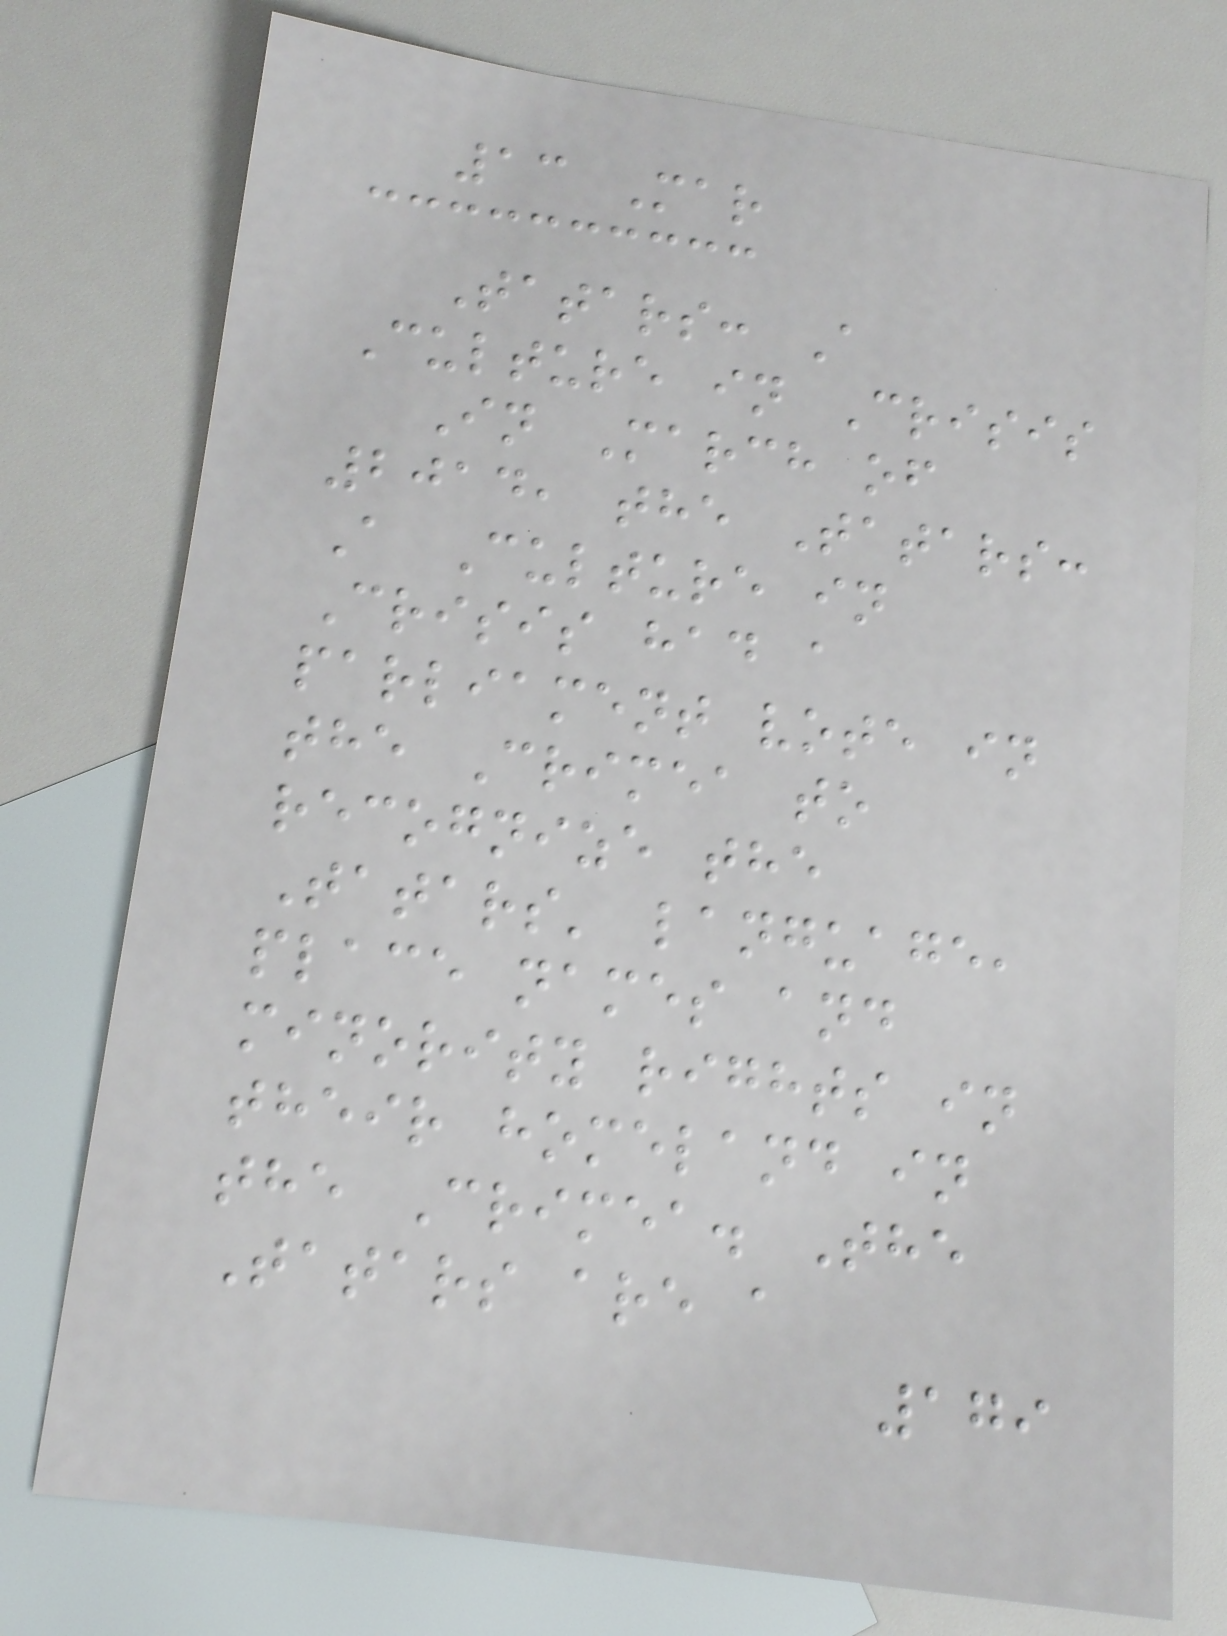13 Mar
Tatars: A
Culture in Crisis
In March of
2014, the Tatars:
A Culture in
Crisis had a
parliament vote in
the Crimea to
recognize the
Tatars' language,
place names and
minority rights in
their homeland in
the Crimea. The
Tatars are a
179
